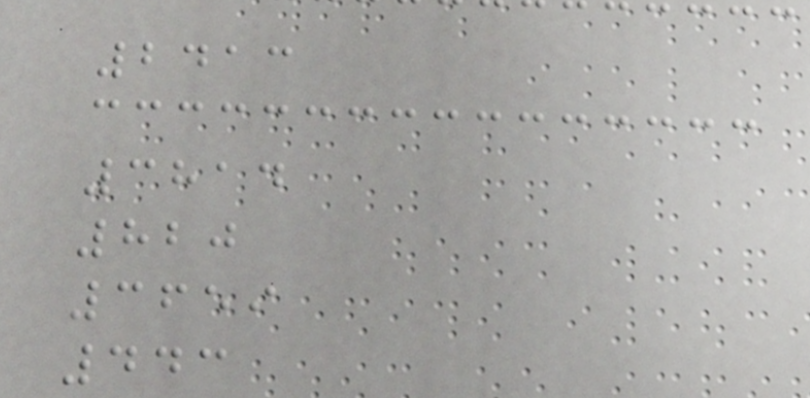2413
3814
820
3659
443
